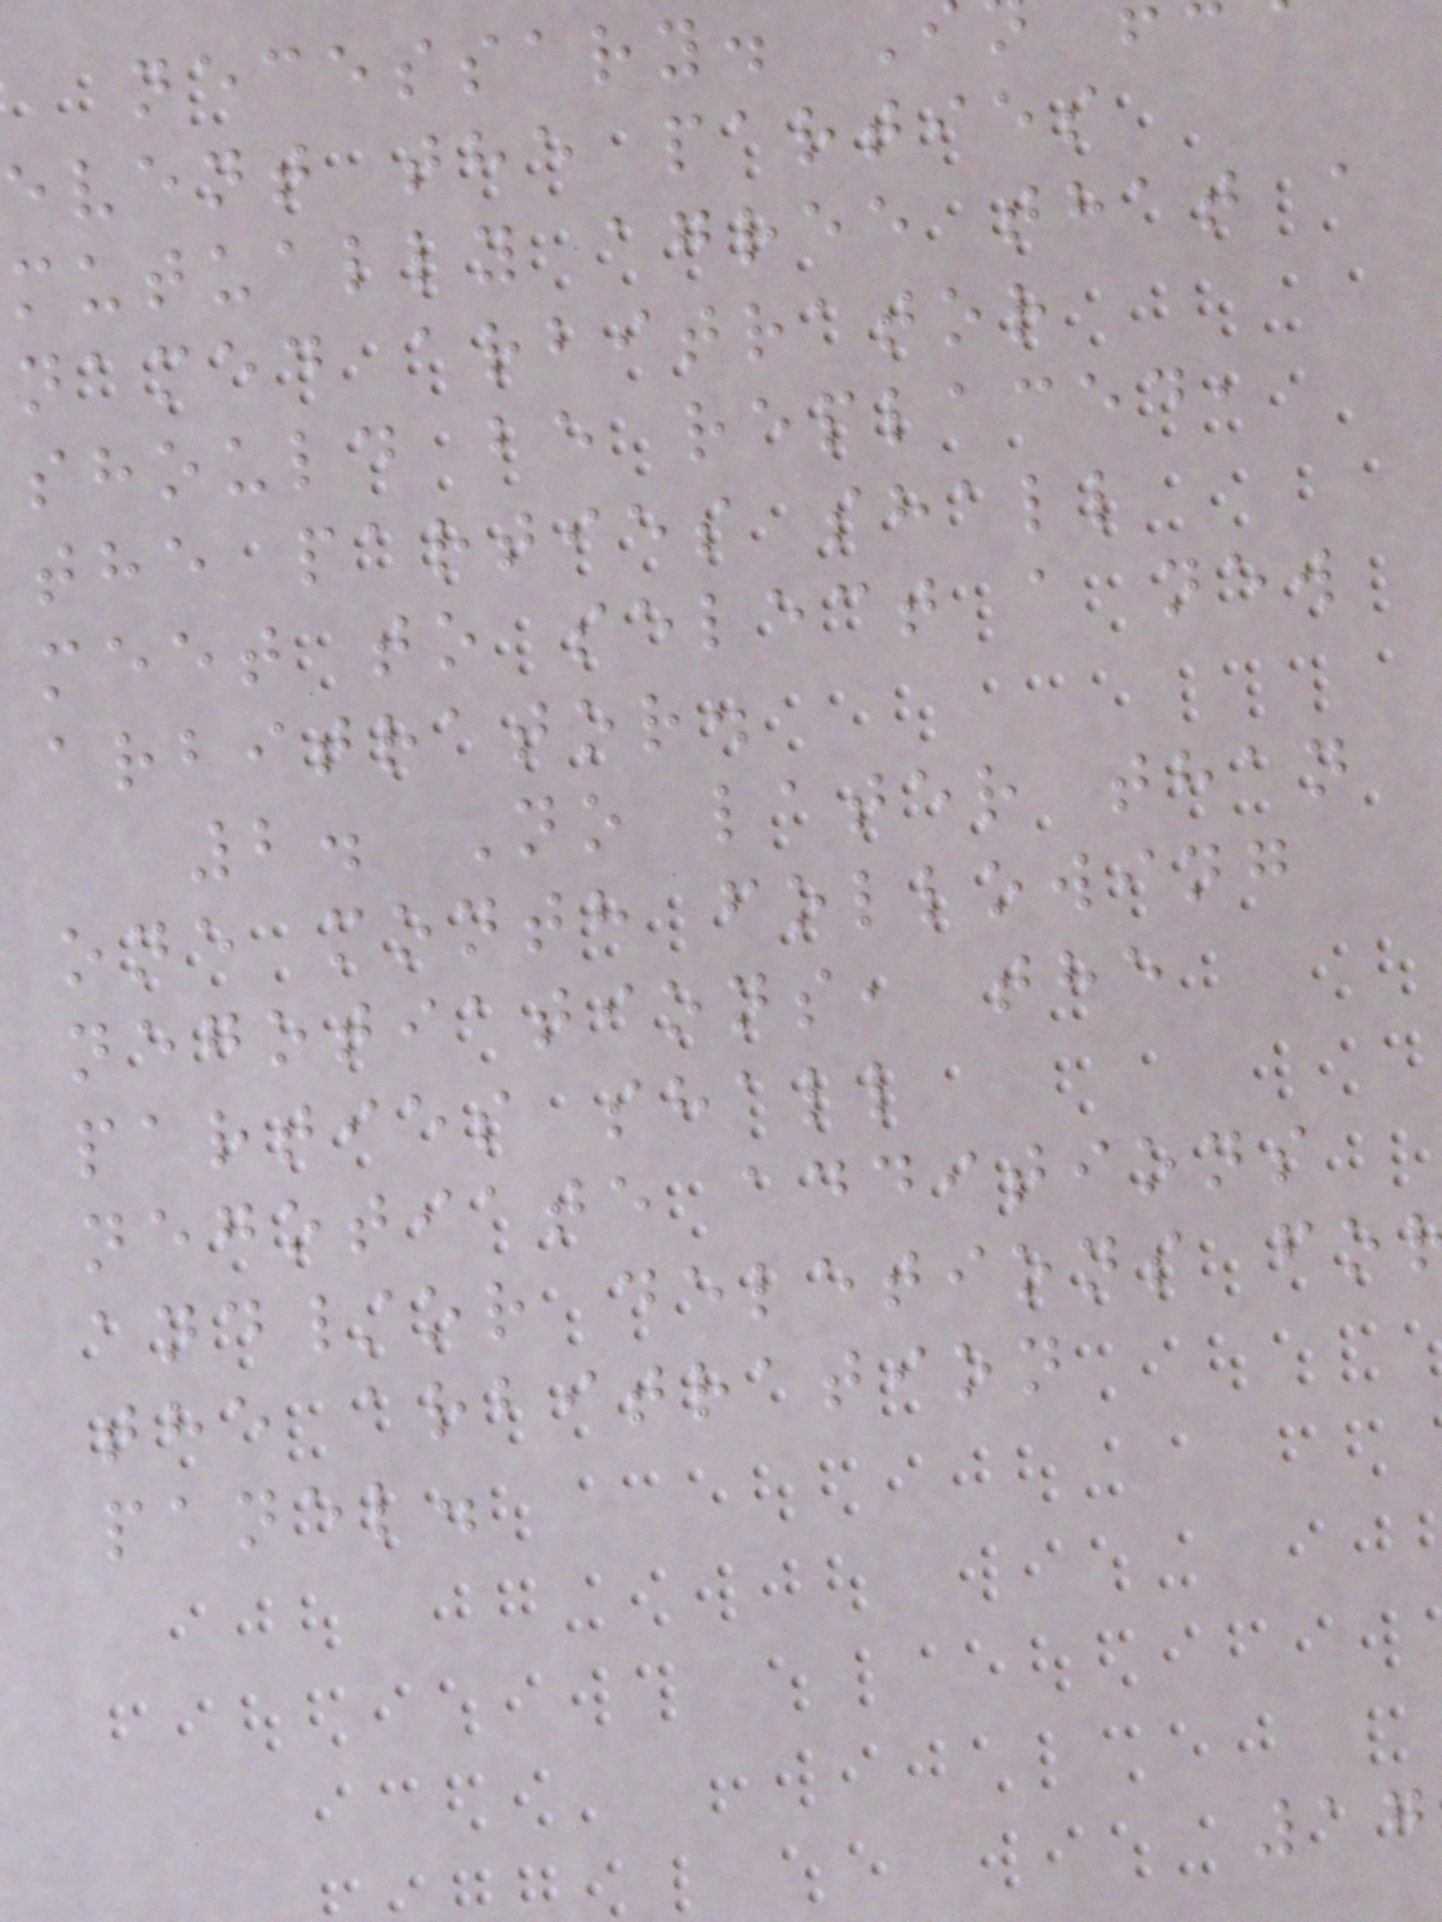necessary.
event the parties
mutually agree that a
named arbitrator
should be replaced,
the parties shall
meet to select a new
arbitrator.
2. No later than
one month following
negotiations, the
parties shall
negotiate additions
and/or deletions fo
the arbitration
panel.
